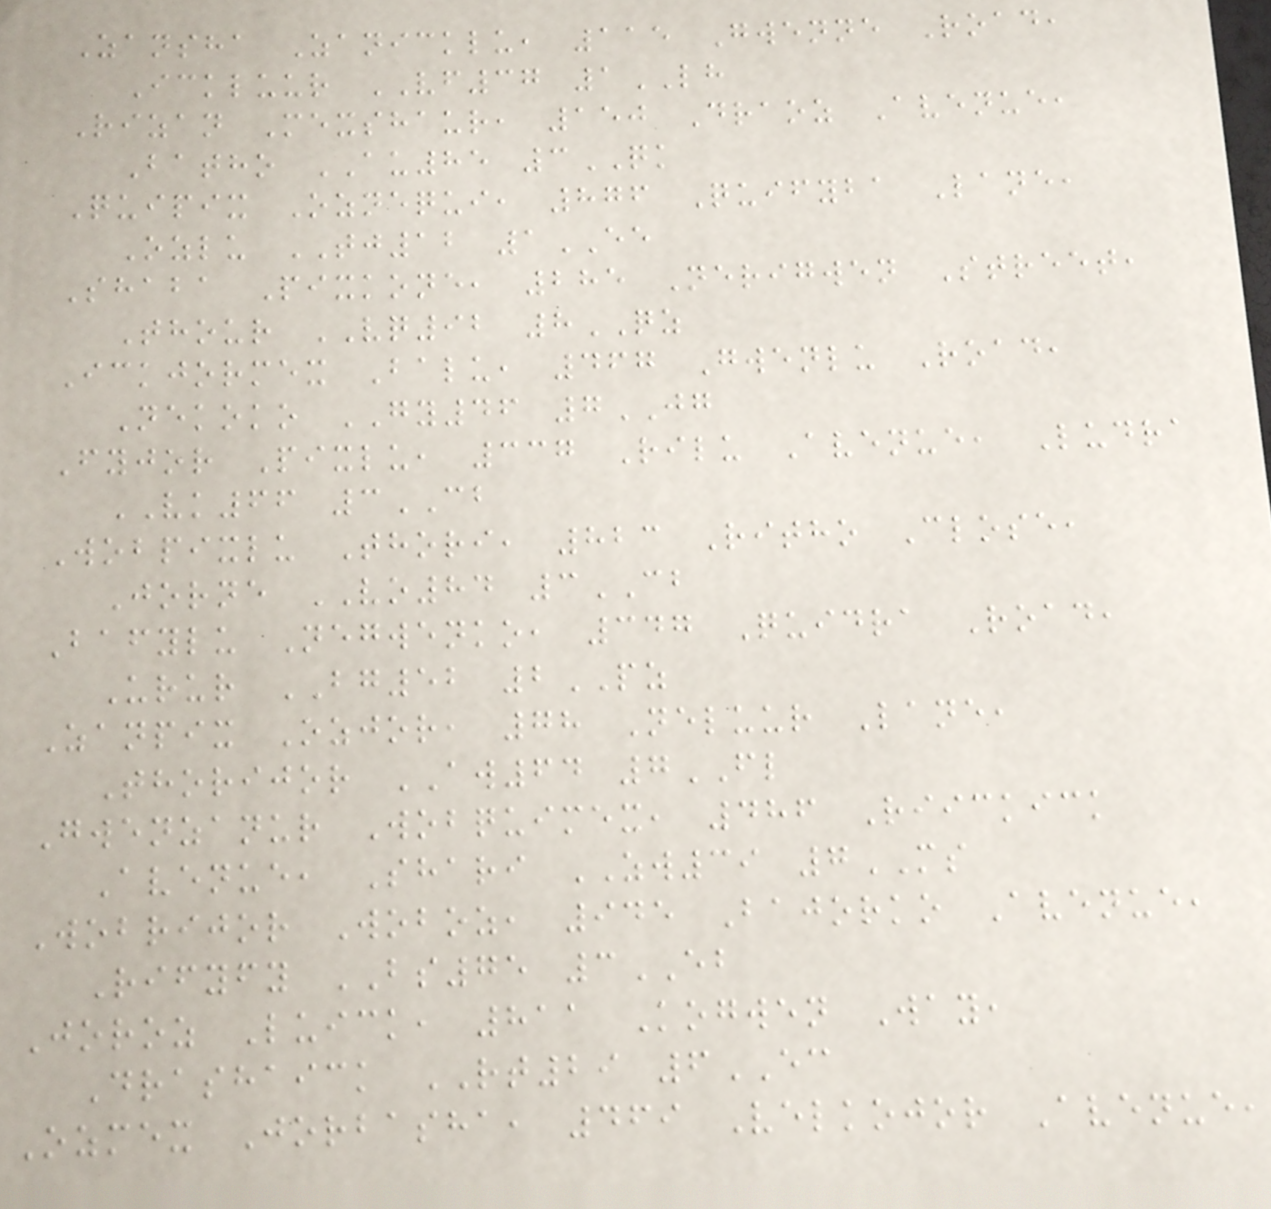Zansha Zanicklu, 115 Gwenne Road,
Ickluur VF37 1LH
Rizan Mexshaur, 150 Draoz Avenue,
Batho AU85 3QK
Quipix Oznequi, 876 Quifyba Lane,
Ozlu TJ12 1EE
Shaba Pixkone, 285 Nerigwen Street,
Thour VQ92 8QZ
Ickjormex Balu, 467 Gwenlu Road,
Nekoko GY46 7JG
Fyjor Pixlu, 337 Rilu Avenue, Ludra
VK66 3CB
Wobpixlu Thori, 823 Ritho Close,
Jorne VO84 3CB
Bafylu Negwenko, 347 Quidra Road,
Urur BG52 2PZ
Zanpix Ozjor, 78 Neluur Lane,
Thorijor AW64 7FL
Gwenzanur Wobquimex, 486 Riickick
Avenue, Shari ZW39 7MS
Wobrijor Woboz, 945 Bajorko Avenue,
Rifyfy BS75 3EB
Joroz Luick, 811 Kogwen Way,
Drashaick RT29 6EC
Ozmex Jorbasha, 469 Velkojor Avenue,
